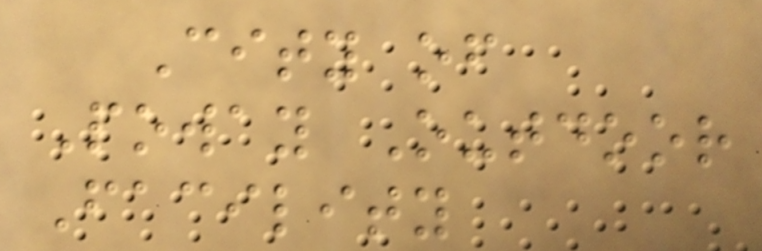City of
Poway Outdoor
Facility
